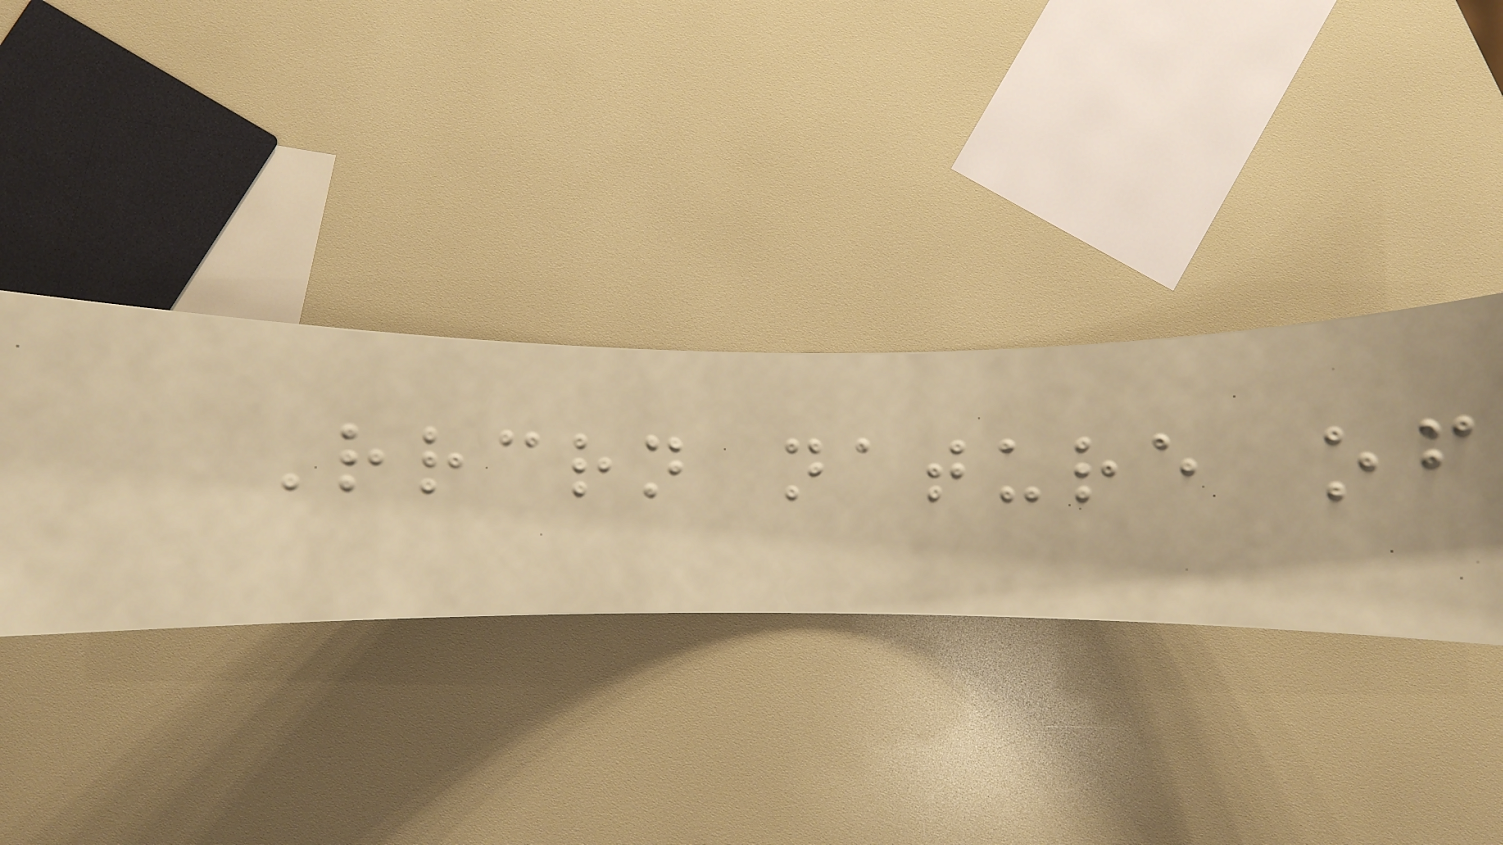Rrcrn nature of
